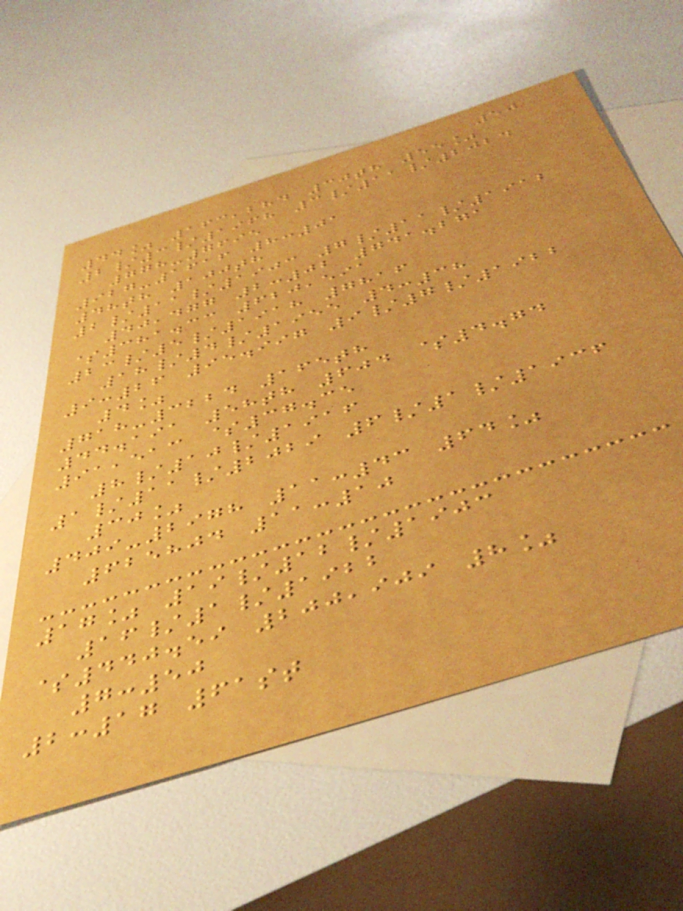50
44% 163,284 30th 55%
2/3/1968 3/11/2024
778-7695
927-1616 8:01
48th 100th
2/11/1903 7/11/1912
40,477 2:02 741.271
$381.33 620,591
23/5/1918 7816
18/4/1955 4:38
9:26 95.997 9/7/1922
4%
718-3224 165th
44.191 58th 604 $4.74
91,513 $37.35
8/10/1916
1/11/2029 6/1/1936
30%
409-2978 11:43 64%
625804 11:10
17% 19/12/1903
16/1/1922
$440.59 200,909 8%
7:50
2:17 61st
